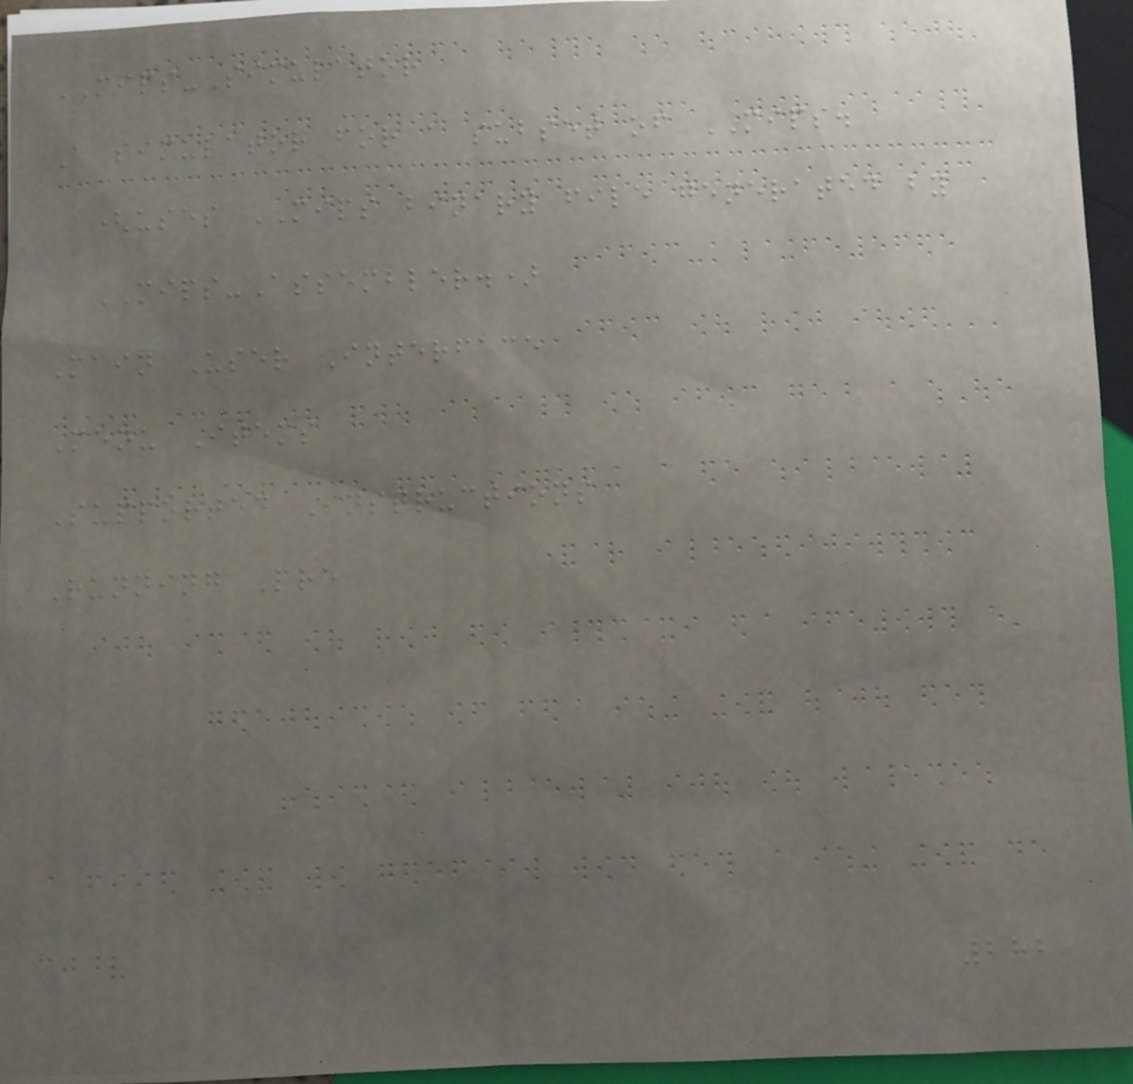MIPS-Simulator
A simulator for a subset of MIPS.
(uses MIPS binary file generated by
MIPS-Assembler.)
Main User Interface
Menu Items
Supported Instructions
Running Pre
282
